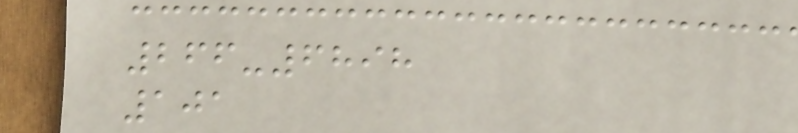266-6898
101
